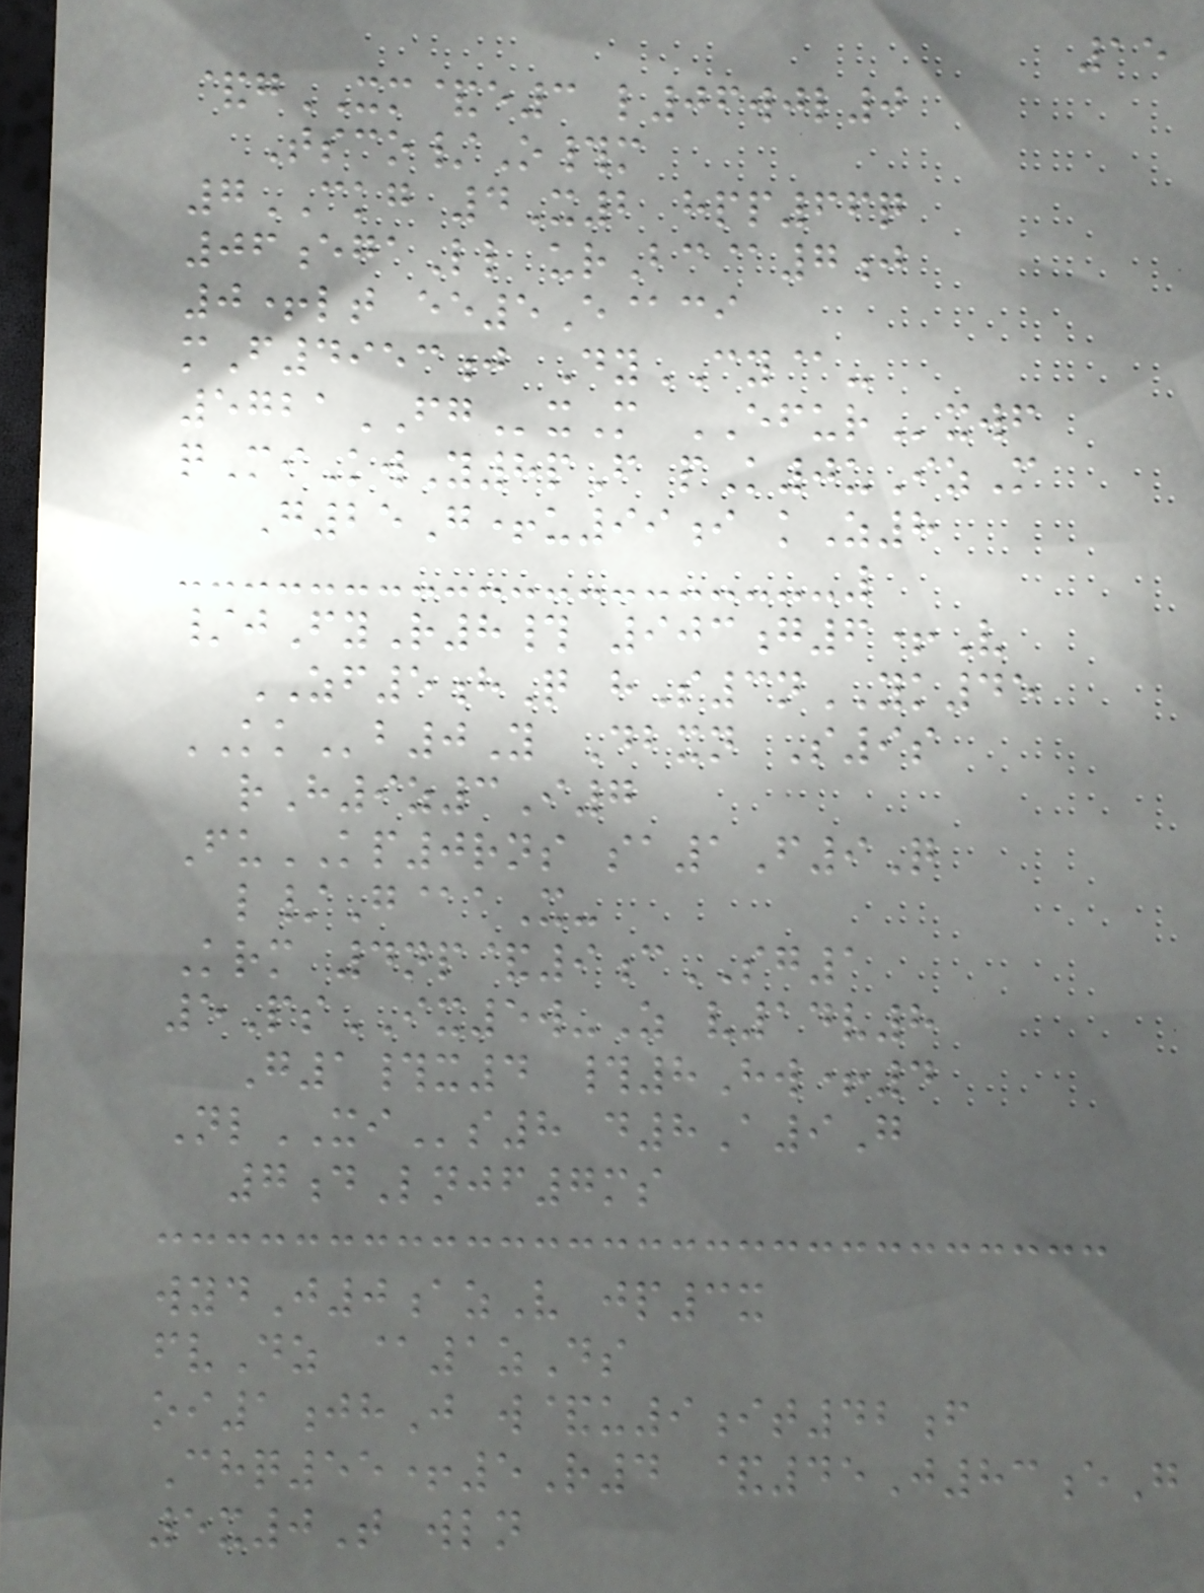15
&gXM&e3 l06wjl0
Tsco/O#m
7CKG 4X2 hpp66q
06egaLl urBc@7j
0+lt ee5E@ci
mF4953j DyCY@-
5721FGxM EFURxwf
qMiKwY8pF pK0uIzM
G25G+u99i kZ8
/jFyR8# 903g6+V
ZF5hQ hS3nYK45
KKb0Y Dbxn S9s
rH9z3I7
FuKP0rns sa1F9Q
l/G@aX-
Krm 4np&9cSG1
5PsIX5w-Z v14v8
G1#x4 #8Hw+4
NlXIs8 d8A9G
7dLnjf7ms
wydJ0azV jp3x
fvDz @1zDs
oi1jhJ w&u9it42f
Chq55+5R4 &45J83eG
5x0T wln
